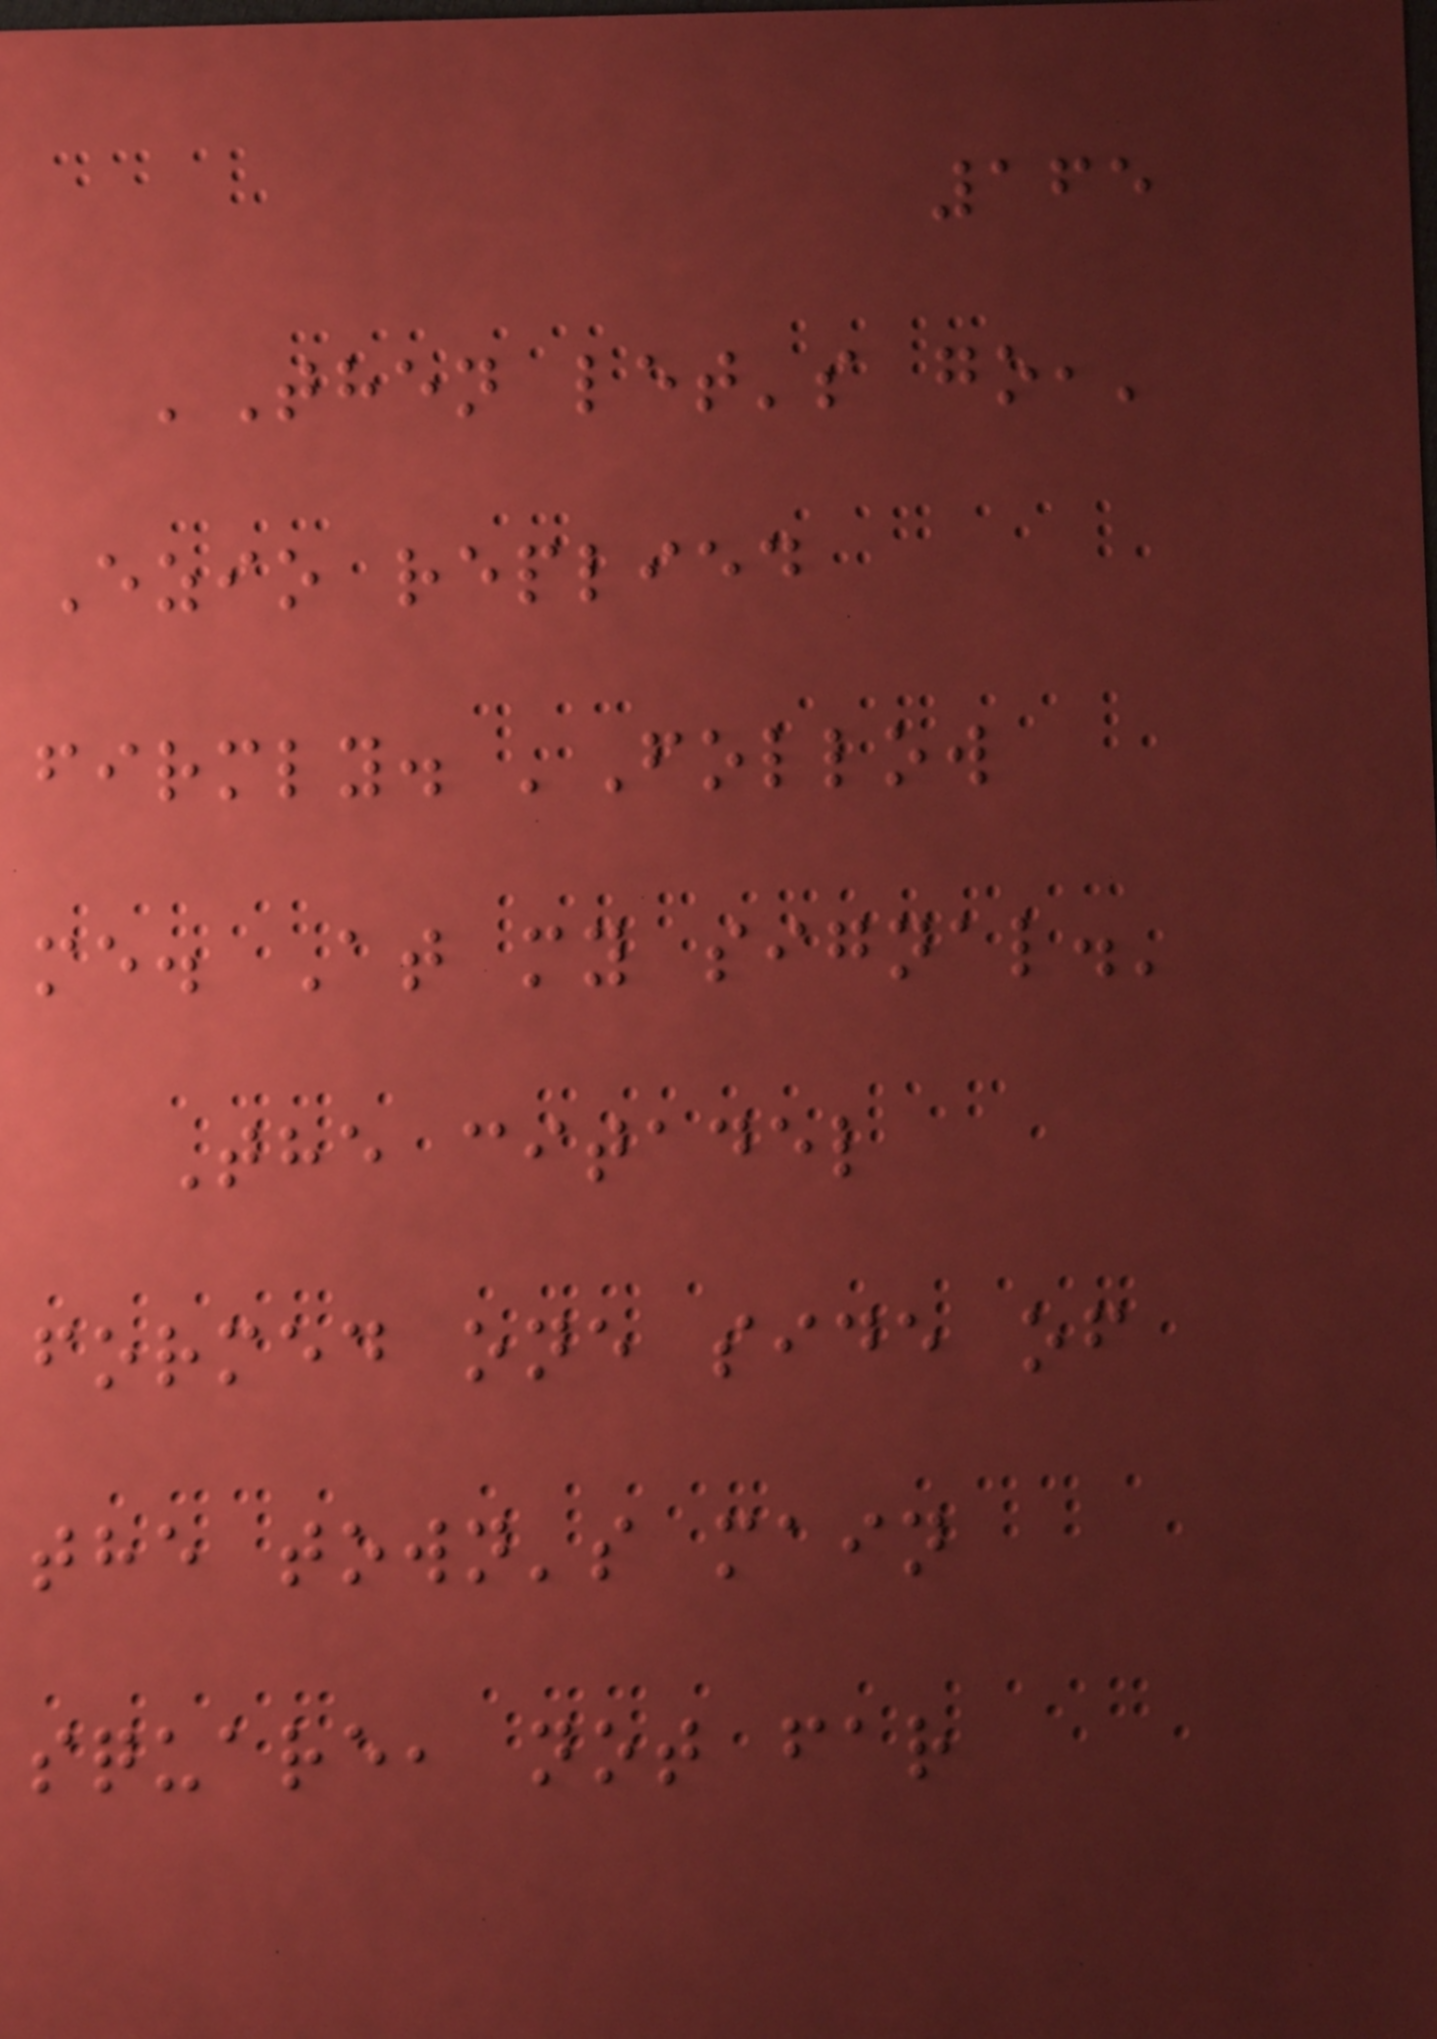165
'Then let's go,'
Ezio replied
firmly. 'Follow
me. At my signal.'
The citadel
formed one side of
the town's main
square, not far
